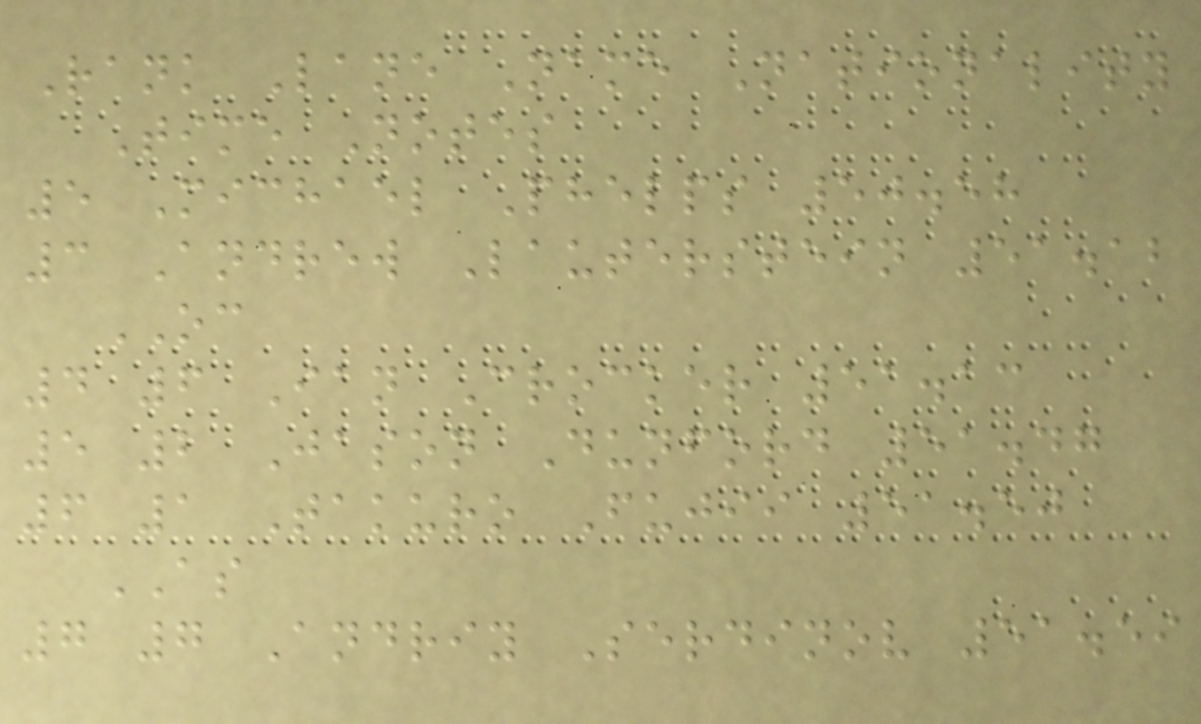Rank Lane Name Nationality
Time Notes
5 Michael Phelps 50.58
3 Andrew Lauterstein 51.12
OC
4 6 Ian Crocker 51.13
5 2 Jason Dunford 51.47
6 1 Takuro Fujii 51.50
AS
7 7 Andriy Serdinov 51.59
